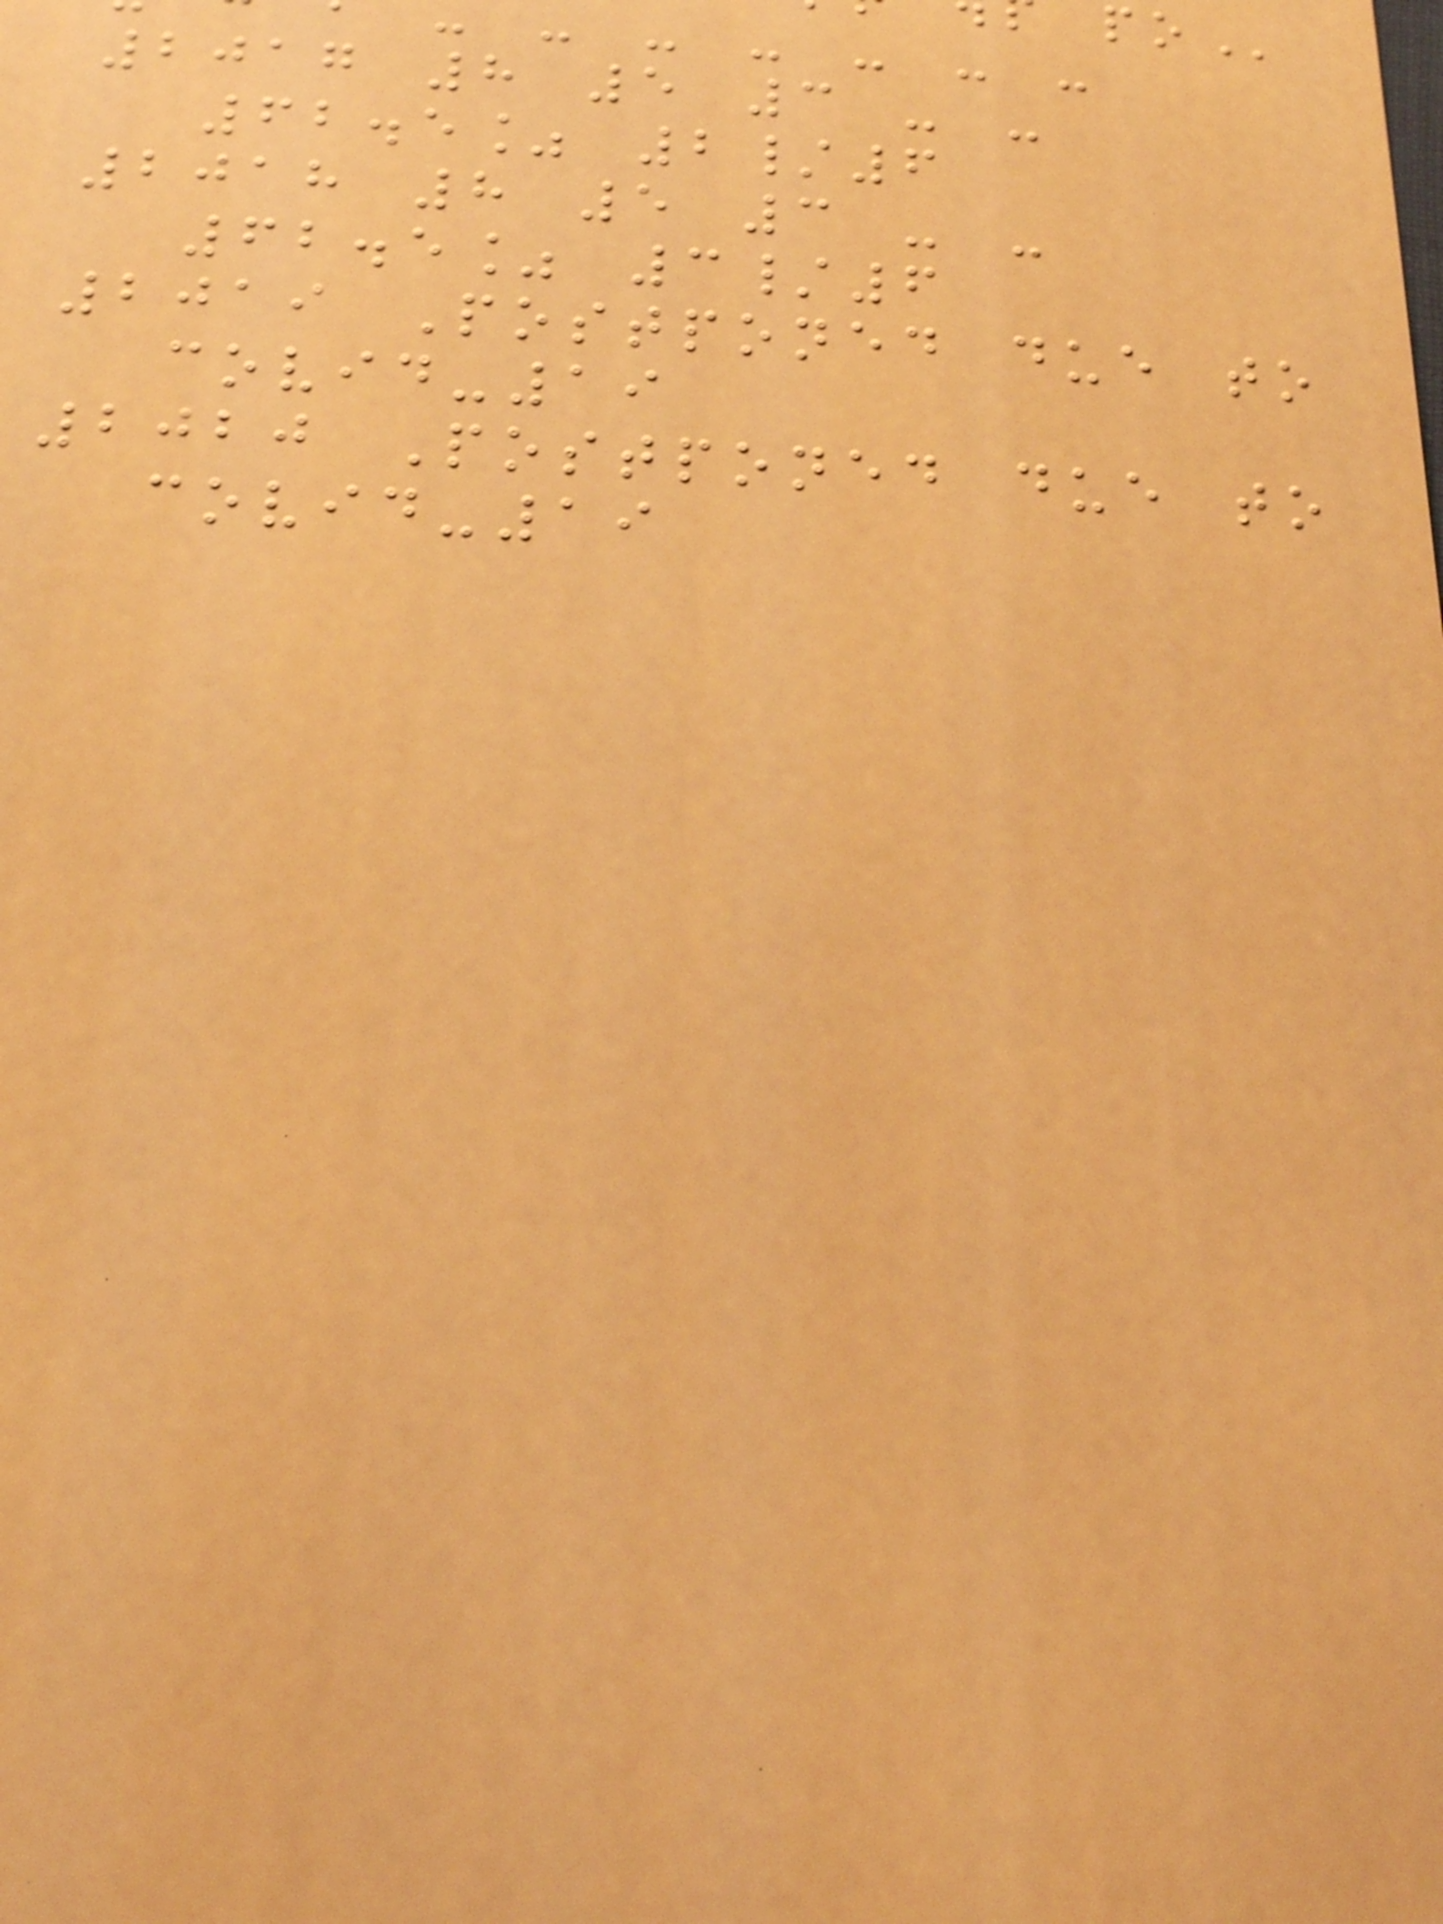- - - - - -
2017 8 5 3 - -
62.5% 2/6
2018 8 5 3 - -
62.5% 3/6
2019 Postponed due to
covid-19
2020 Postponed due to
covid-19
